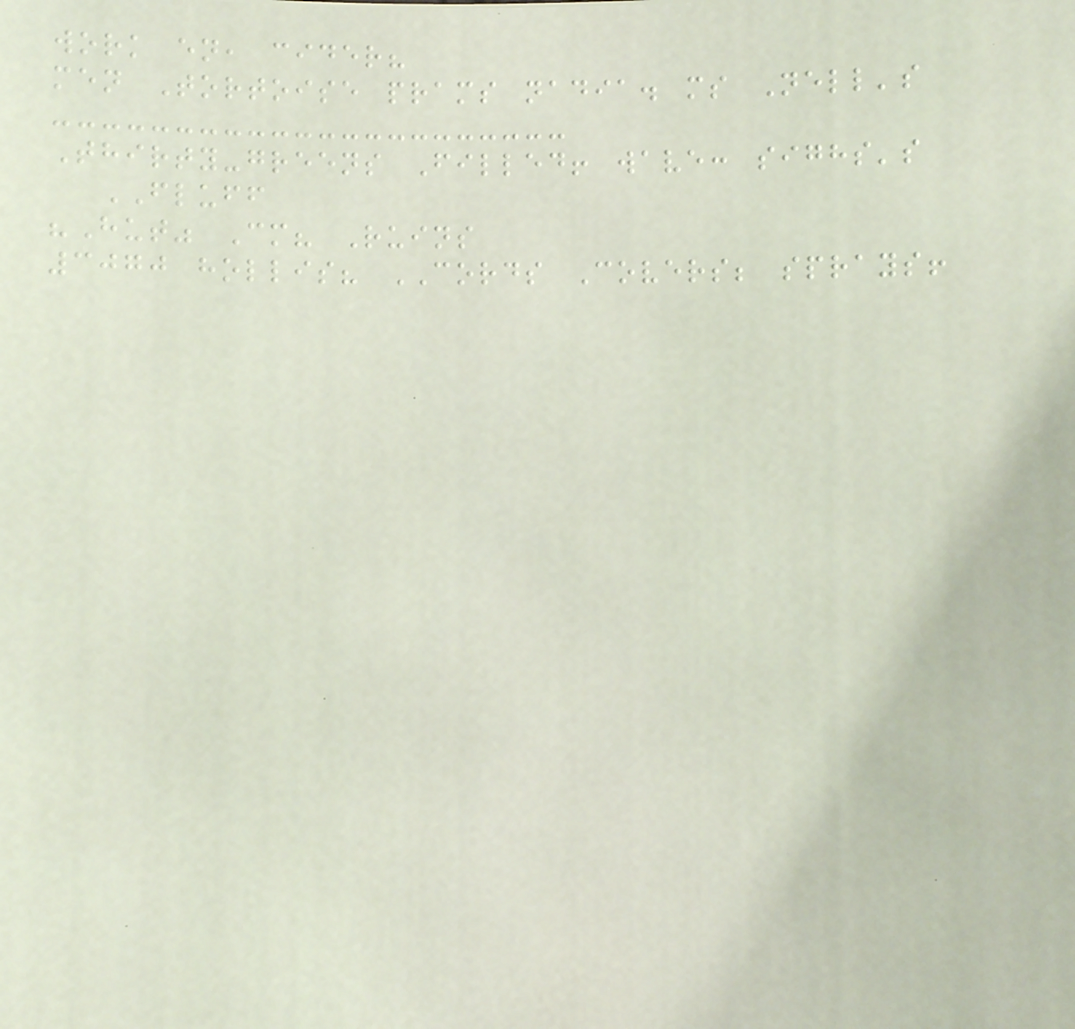work en, cider?
men Tortoise prams nadia. ms Nell's
Thirty-greens Filled! wave: sighs's
FLUFF
"Hut" Cm? Ruins
3070 hollis? CORDS Covers; sprays!
